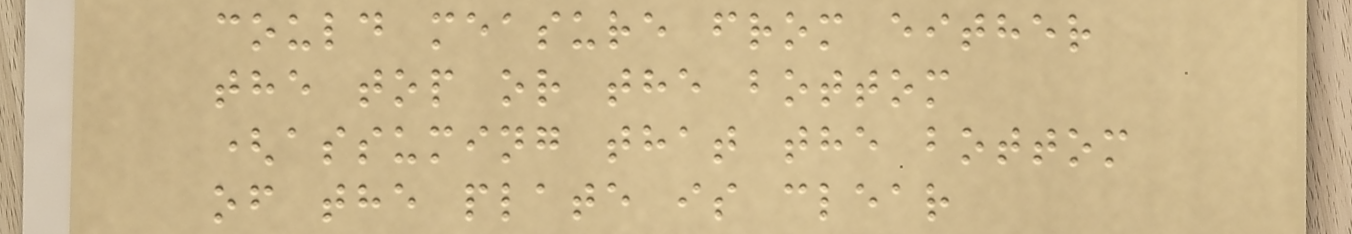could measure from either
the top or the bottom
(assuming that the bottom
of the plate is clear
